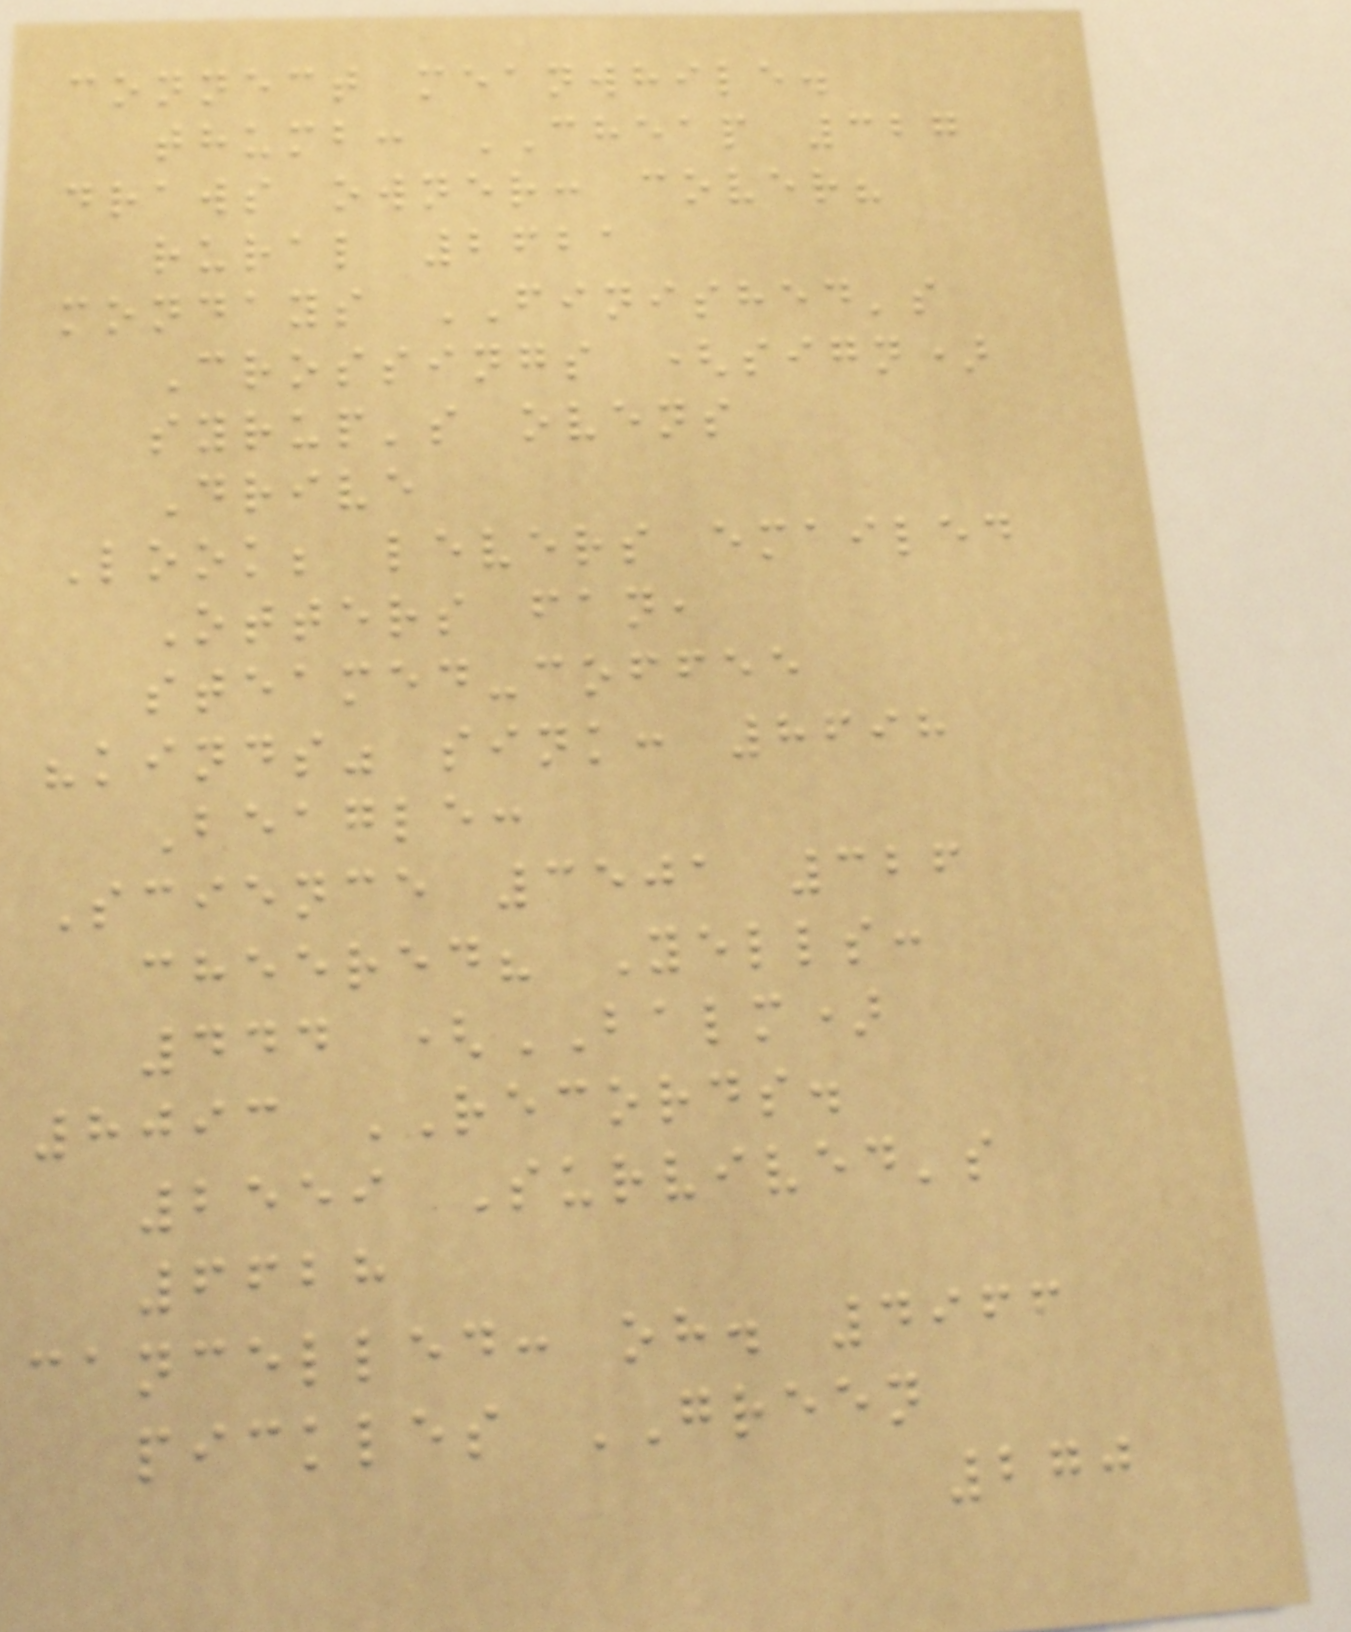connect meanwhile.
thumb: CHEAP 327
draws owner: cover?
rural 2621
mondays FINISHED's
Crossings (sign)
syrup's ovens
Drive
Look; levers emailed
Otters fan,
steamed-coffee
"kinds" sink: 8698
Beagle:
Science 3501 326
cheered? Yells:
444 (BALM)
8093 RECORDS.
2559 Survived's
6628
cancelled: oh. 4966
pickles GREEN
270
